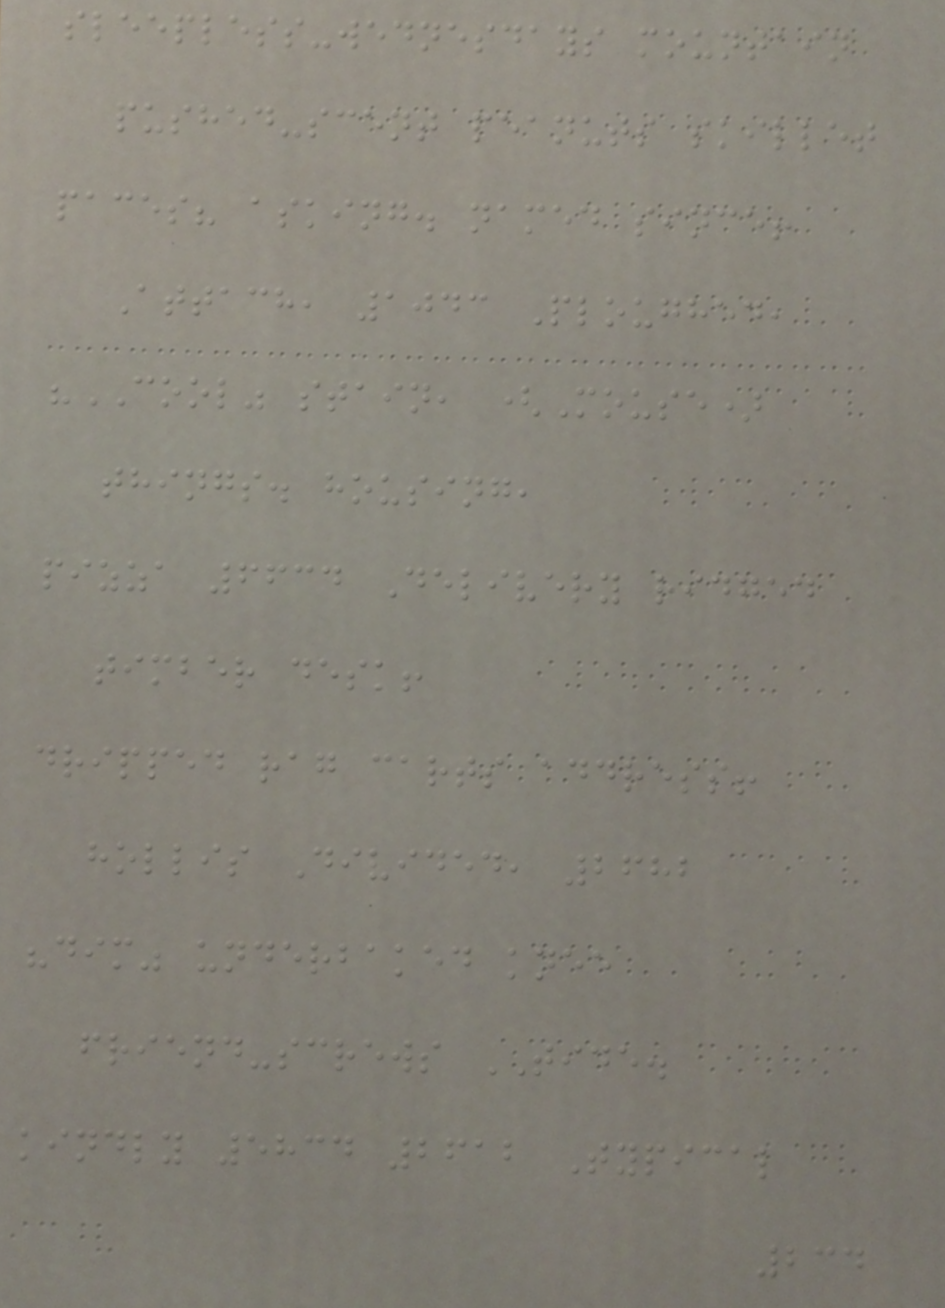sleepless-wednesdays mountain
pushed-scent peanuts skillet
paces? asking. named since!
Attach, 1043 Ploughed,
"COOL" stain, (Mouse)
things. housing,
pizza 6634 Delivery ridged
timber desk!
dripped rag carts address!
hollis Divided, 2682
"dim" underbaked knee
friend-screws TIDE.
kindly 5834 2612 Typical
234
